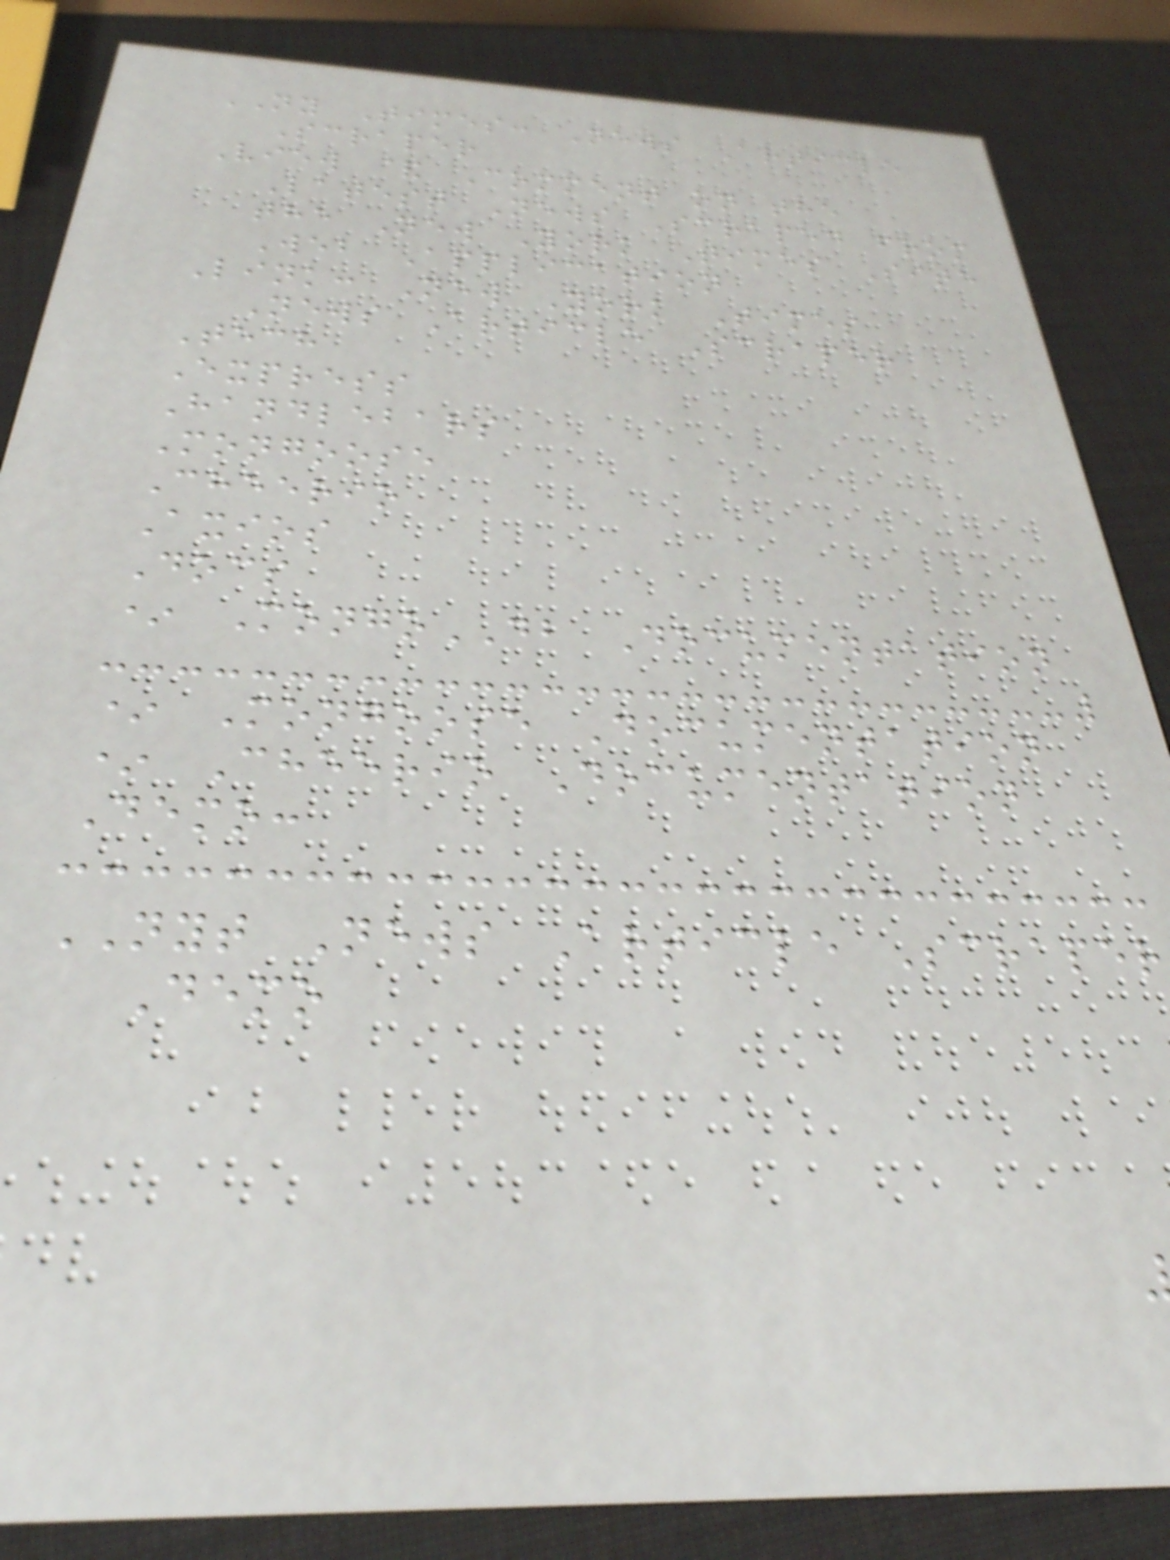NY Times: News Article
Scraper
View & Comment on the
Latest News Scraped from
the New York Times Site
Web Application
Link: New York Times
News Article Scraper
Tech
Express
Handlebars
Mongoose
Cheerio
Axios
Docs
* MongoDB Documentation
* Mongoose Documentation
* Cheerio Documentation
Demo:
NYT News Article Scraper
Demo
